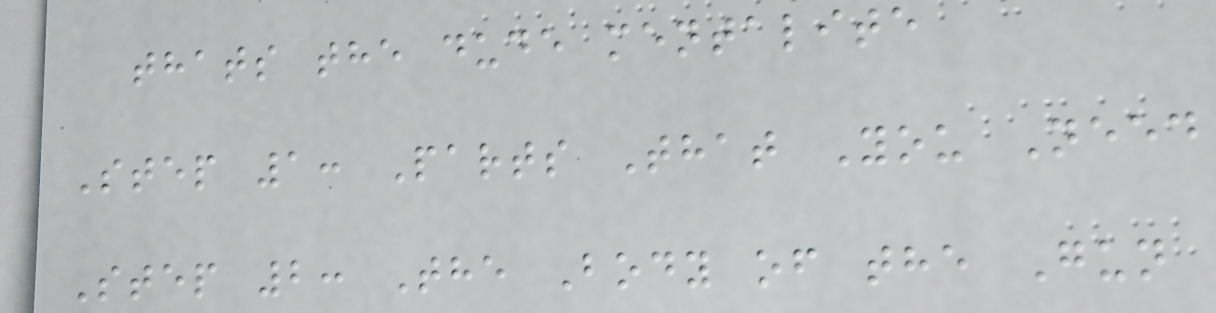thats the dude mentalite
Step 1: Parts That You Need
Step 2: The Body of the Gun
